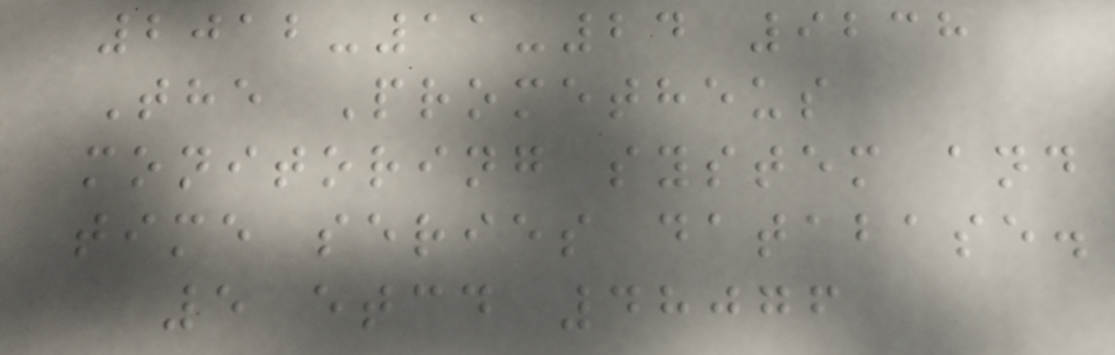2012-11-24 9238
The Prometheus
monitoring system and
time series database.
5 etcd 48076
